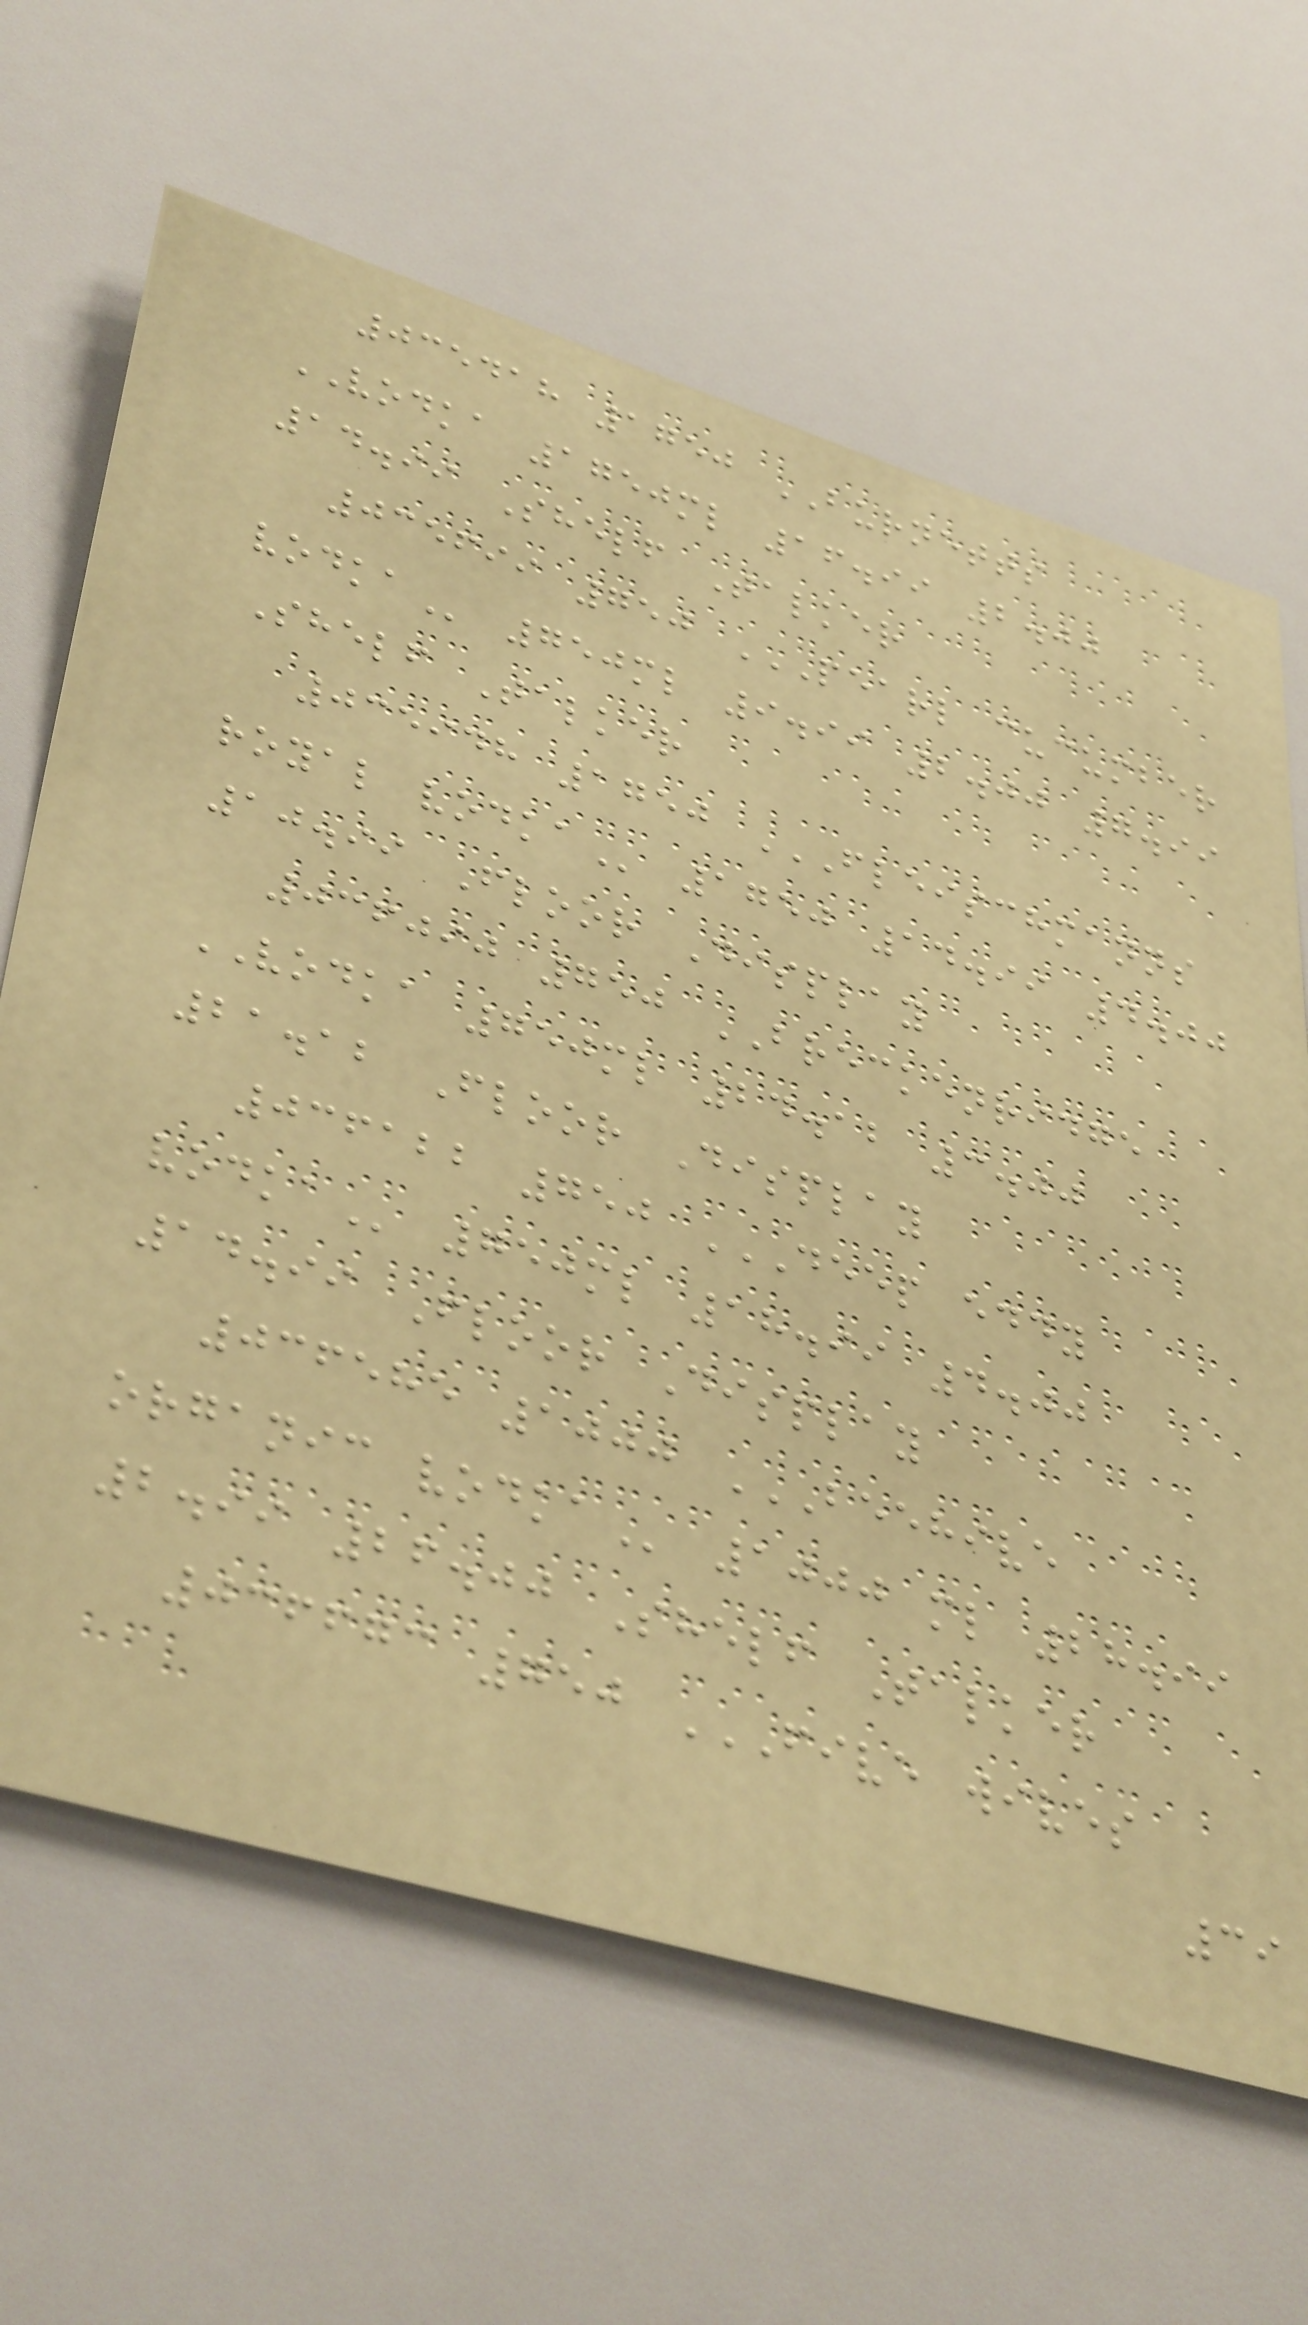035418 1750 BURNETTS
VODKA 1750ml 16.99 2.00
14.99 Shelf Talker
035699 750 PEARL CUCUMBER
VODKA 750ml 9.99 2.00 7.99
Shelf Talker
035948 1750 FLEISCHMANNS
ROYAL VODKA 1750 14.99 4.00
10.99 Floor Display
036090 750 BRECKENRIDGE
VODKA 750ml 24.12 3.00
21.12 Floor Display
036122 750 DEEP EDDY
VODKA 750ml 18.99 4.00
14.99 Floor Display
036585 1000 BEEHIVE
ORGANIC VODKA 1000 ml 28.99
2.99 26.00 Shelf Talker
036673 750 FIVE WIVES
39
